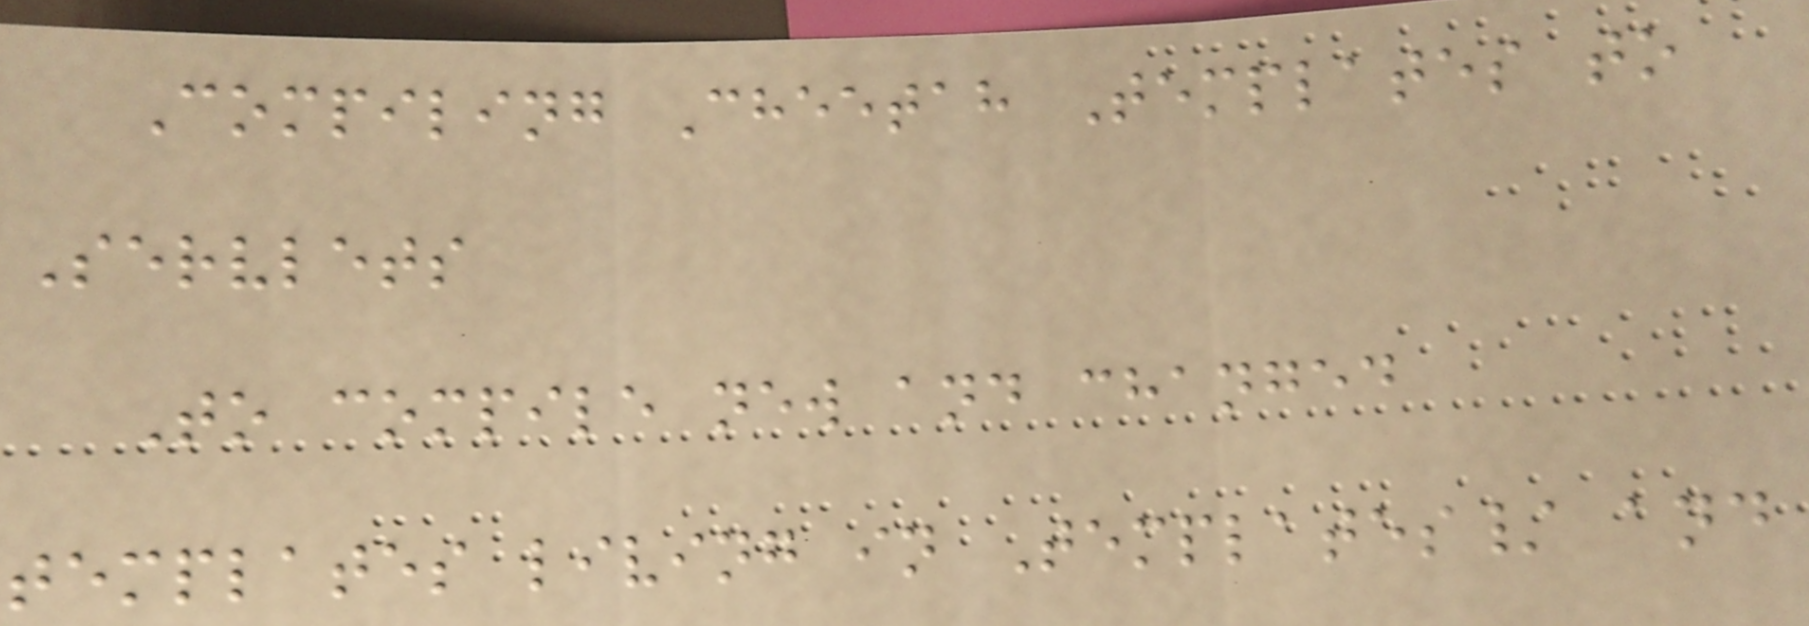Compiling Cheetah Templates to
Servlets
To compile new and changed
templates living in Templates/ and
